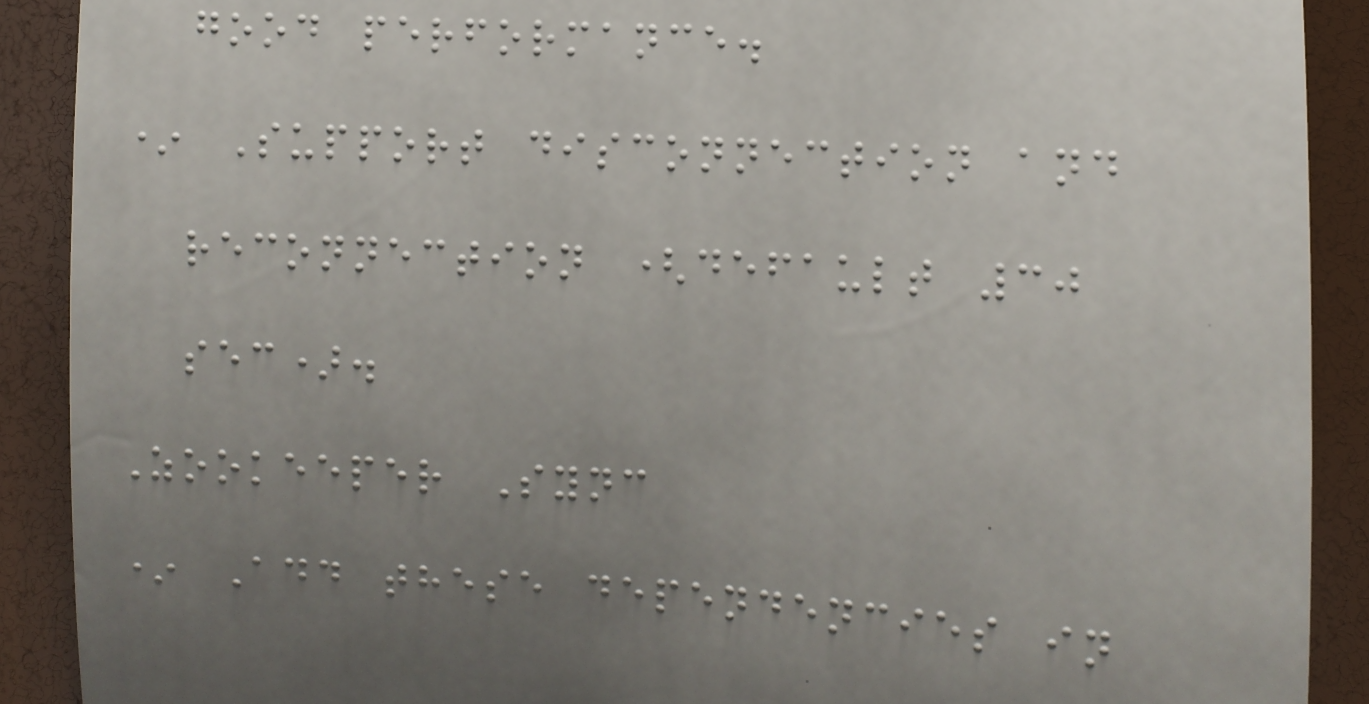good performance.
* Support disconnection and
reconnection (default 30
sec).
Zookeeper Sync
* Add these dependencies in
